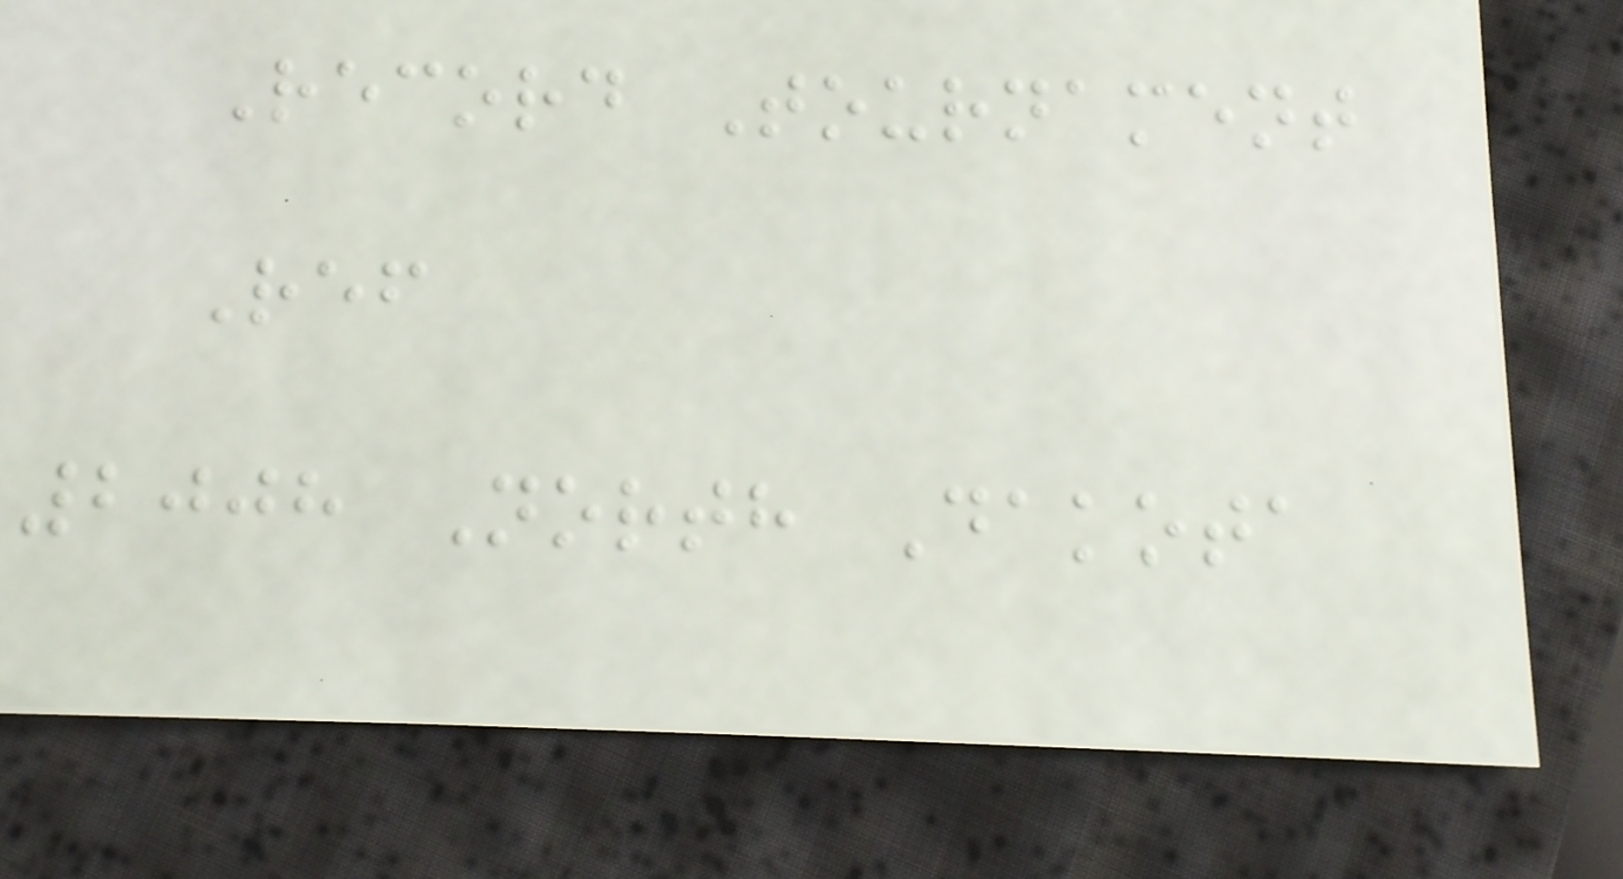Record Tournament
Ref
2008 North Dakota
